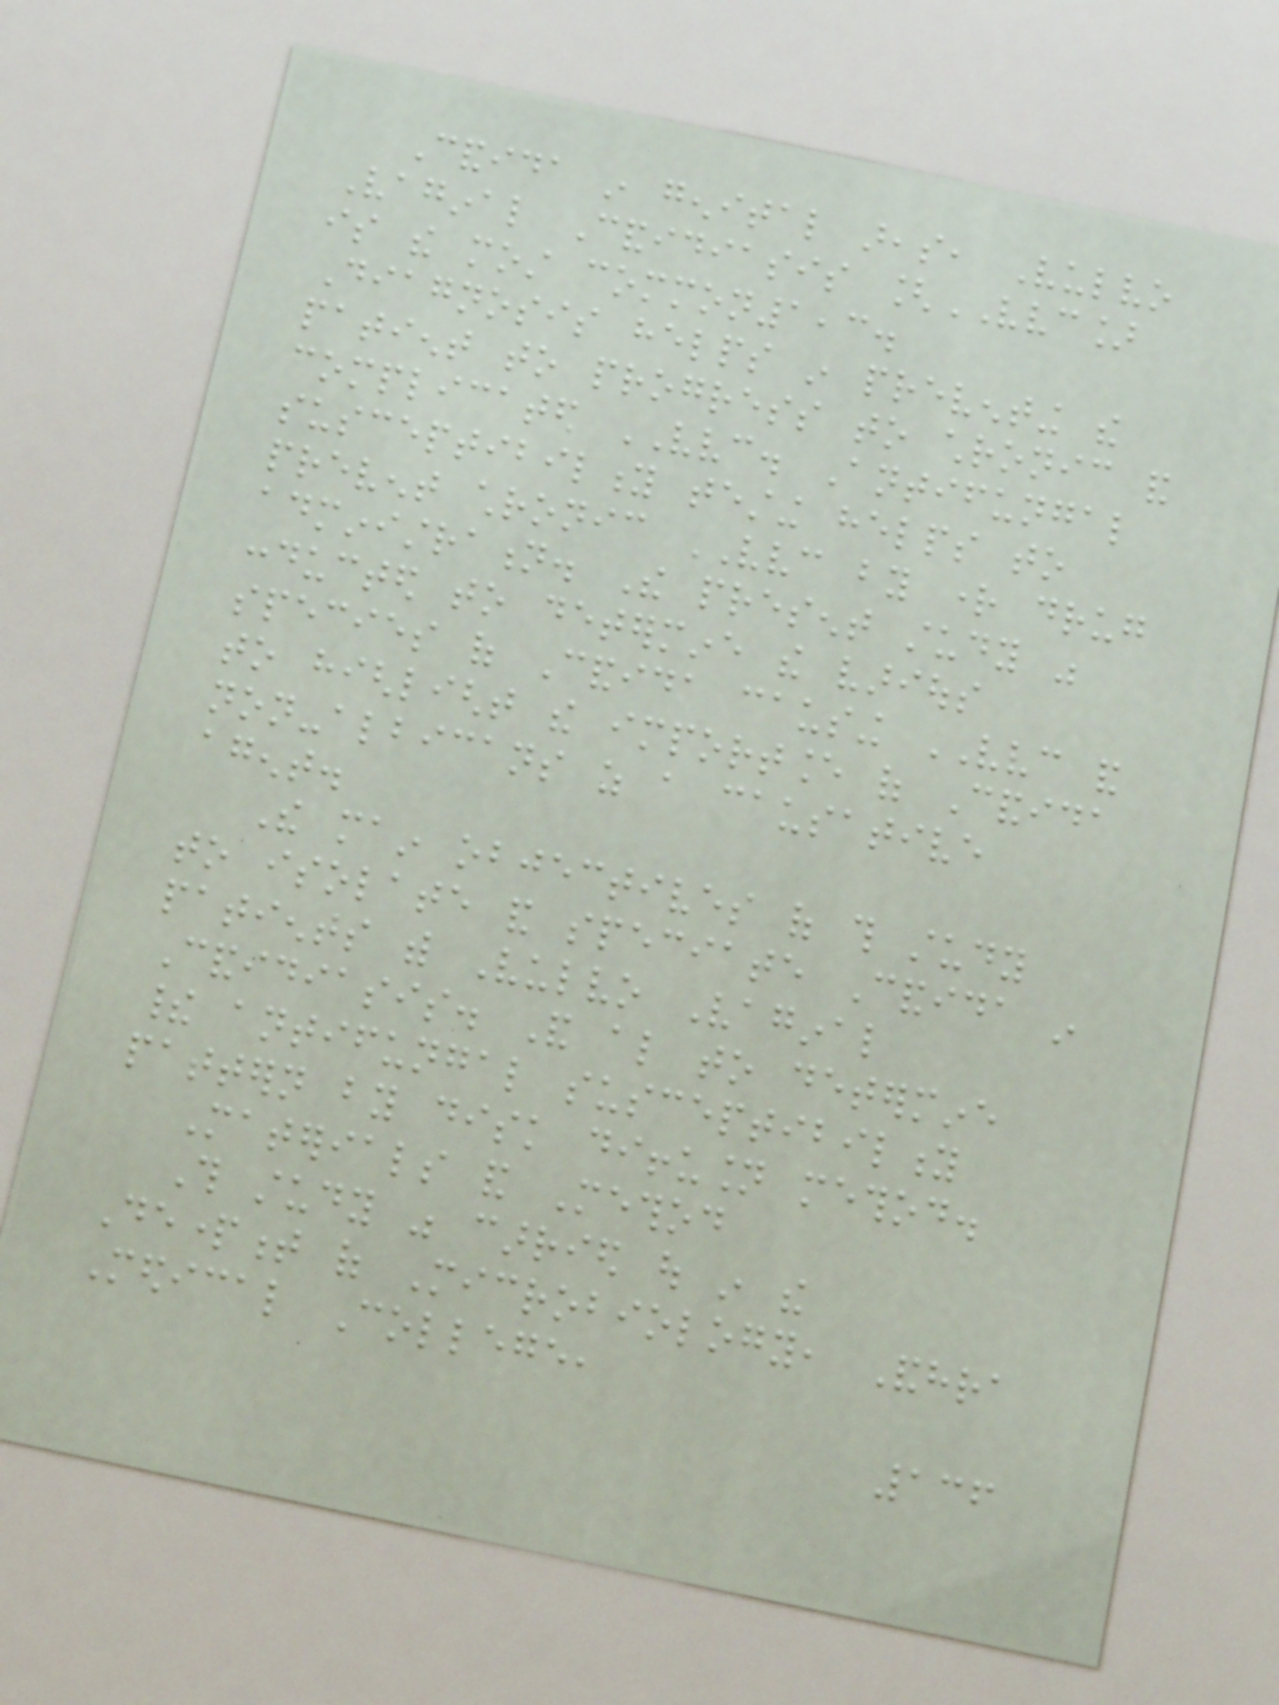Candida in genital areas, Vulvo
Vaginal Candidiasis [VVC]
is the most common1,3.
Diagnosis helps in preventing the
patient to progress to chronic and
complicated VVC. Antifungal
susceptibility testing helps to
prevent chronic VVC by right drug
administration. The present study was
conducted to determine the various
species of Candida causing VVC and
to highlight the importance of Candida
non-albicans as a causative
agent.
The main objectives of this study
to isolate and speciate Candida in
patients with Vulvo Vaginal
Candidiasis. And also to determine
their antifungal susceptibility
pattern by disk diffusion method.
Materials and Method
This study was carried out in the
Department of Microbiology, Andhra
Medical College,
136
